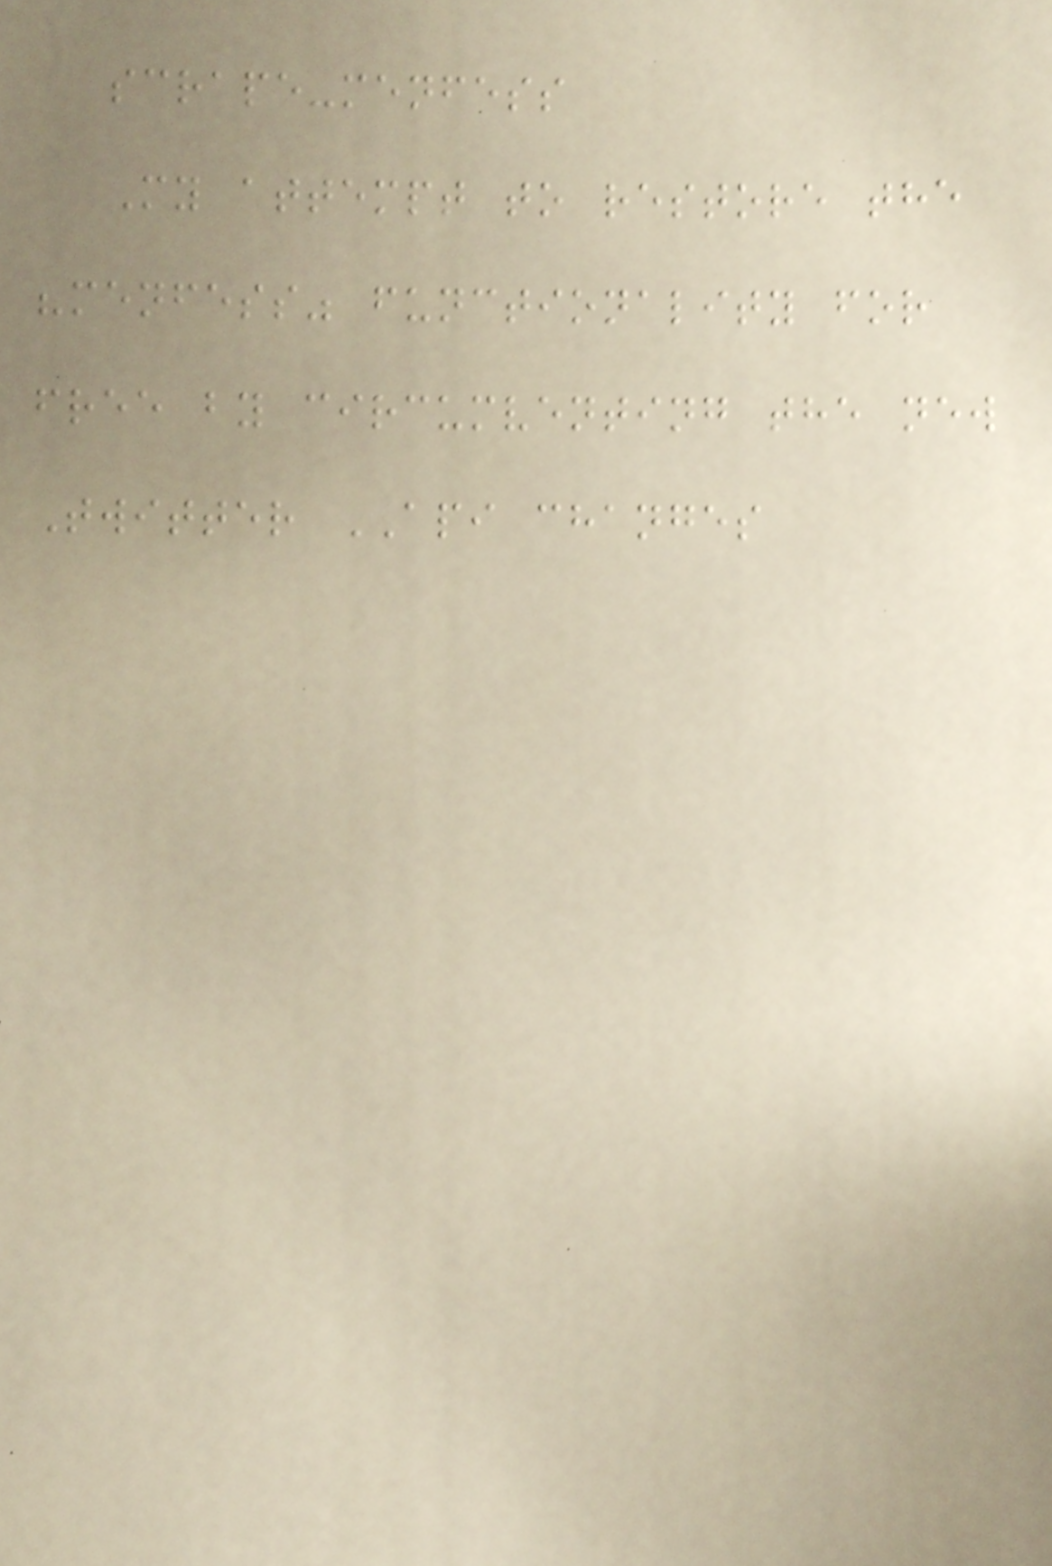scrape-menfess
My attempt to restore the
"menfess" functionality for
free by circumventing the new
Twitter API changes
